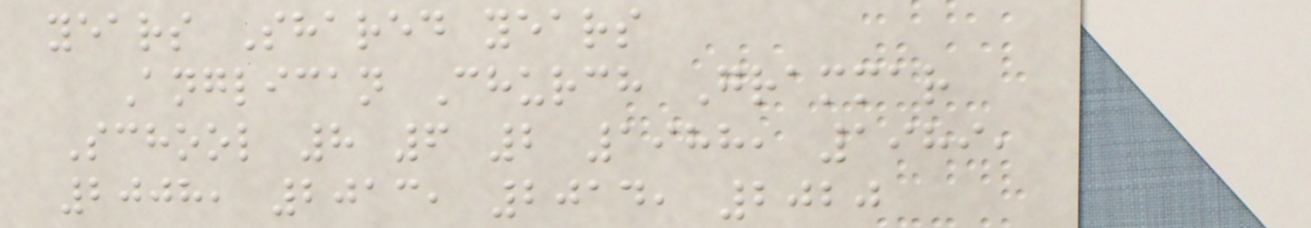years Shared years
Anglican Church Grammar
School 8 6 2 1988, 1989,
2008, 2013, 2014, 2020
